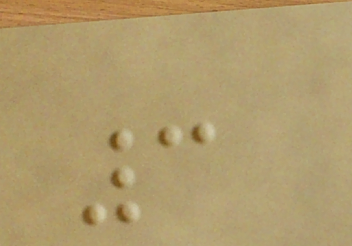3
